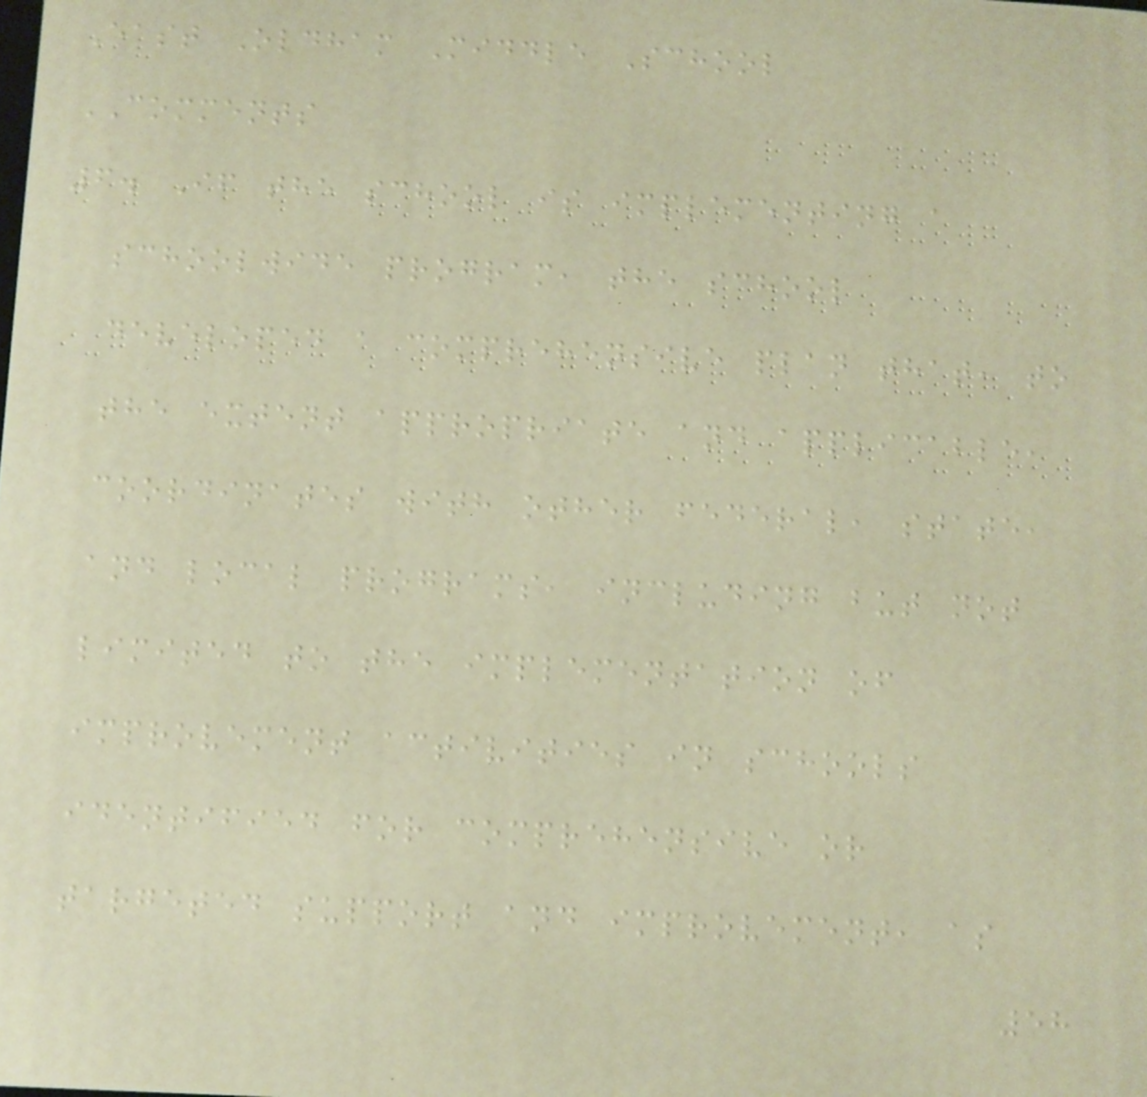East Oldham Middle School
COMMENTS
6. If the school is implementing a
schoolwide program, the school
developed a comprehensive plan that, to
the extent appropriate and applicable,
coordinates with other federal, state,
and local programs, including but not
limited to the implementation of
improvement activities in schools
identified for comprehensive or
targeted support and improvement, as
58
